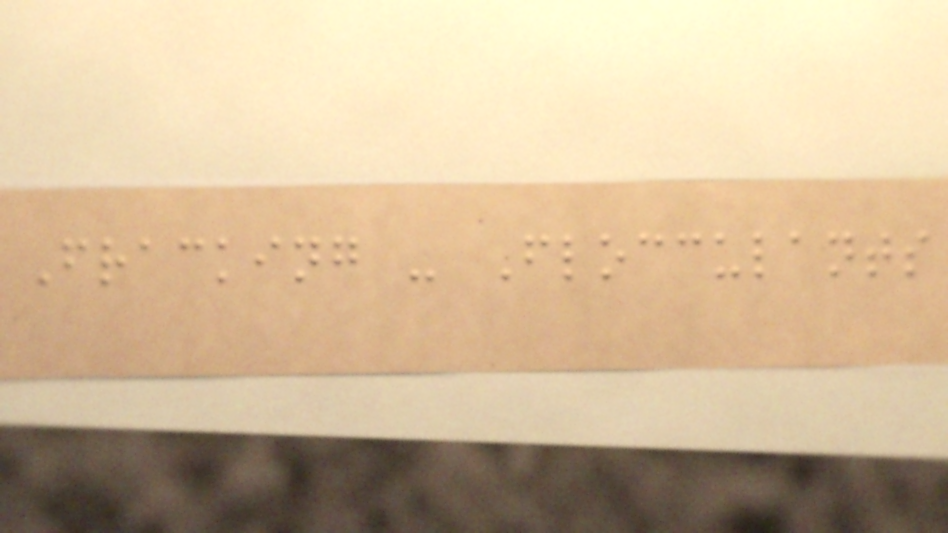Fracking - Flocculants
